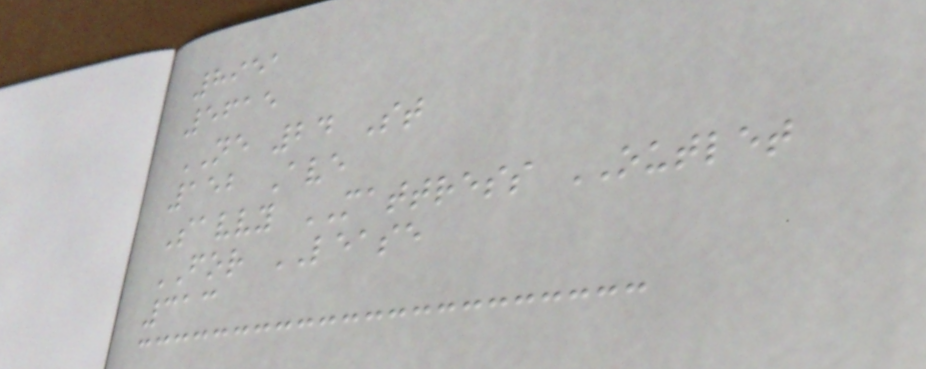8951
5615
NE 24 St
152 Ave
Savvy MATTRESS OUTLET
FOR LEASE
313
